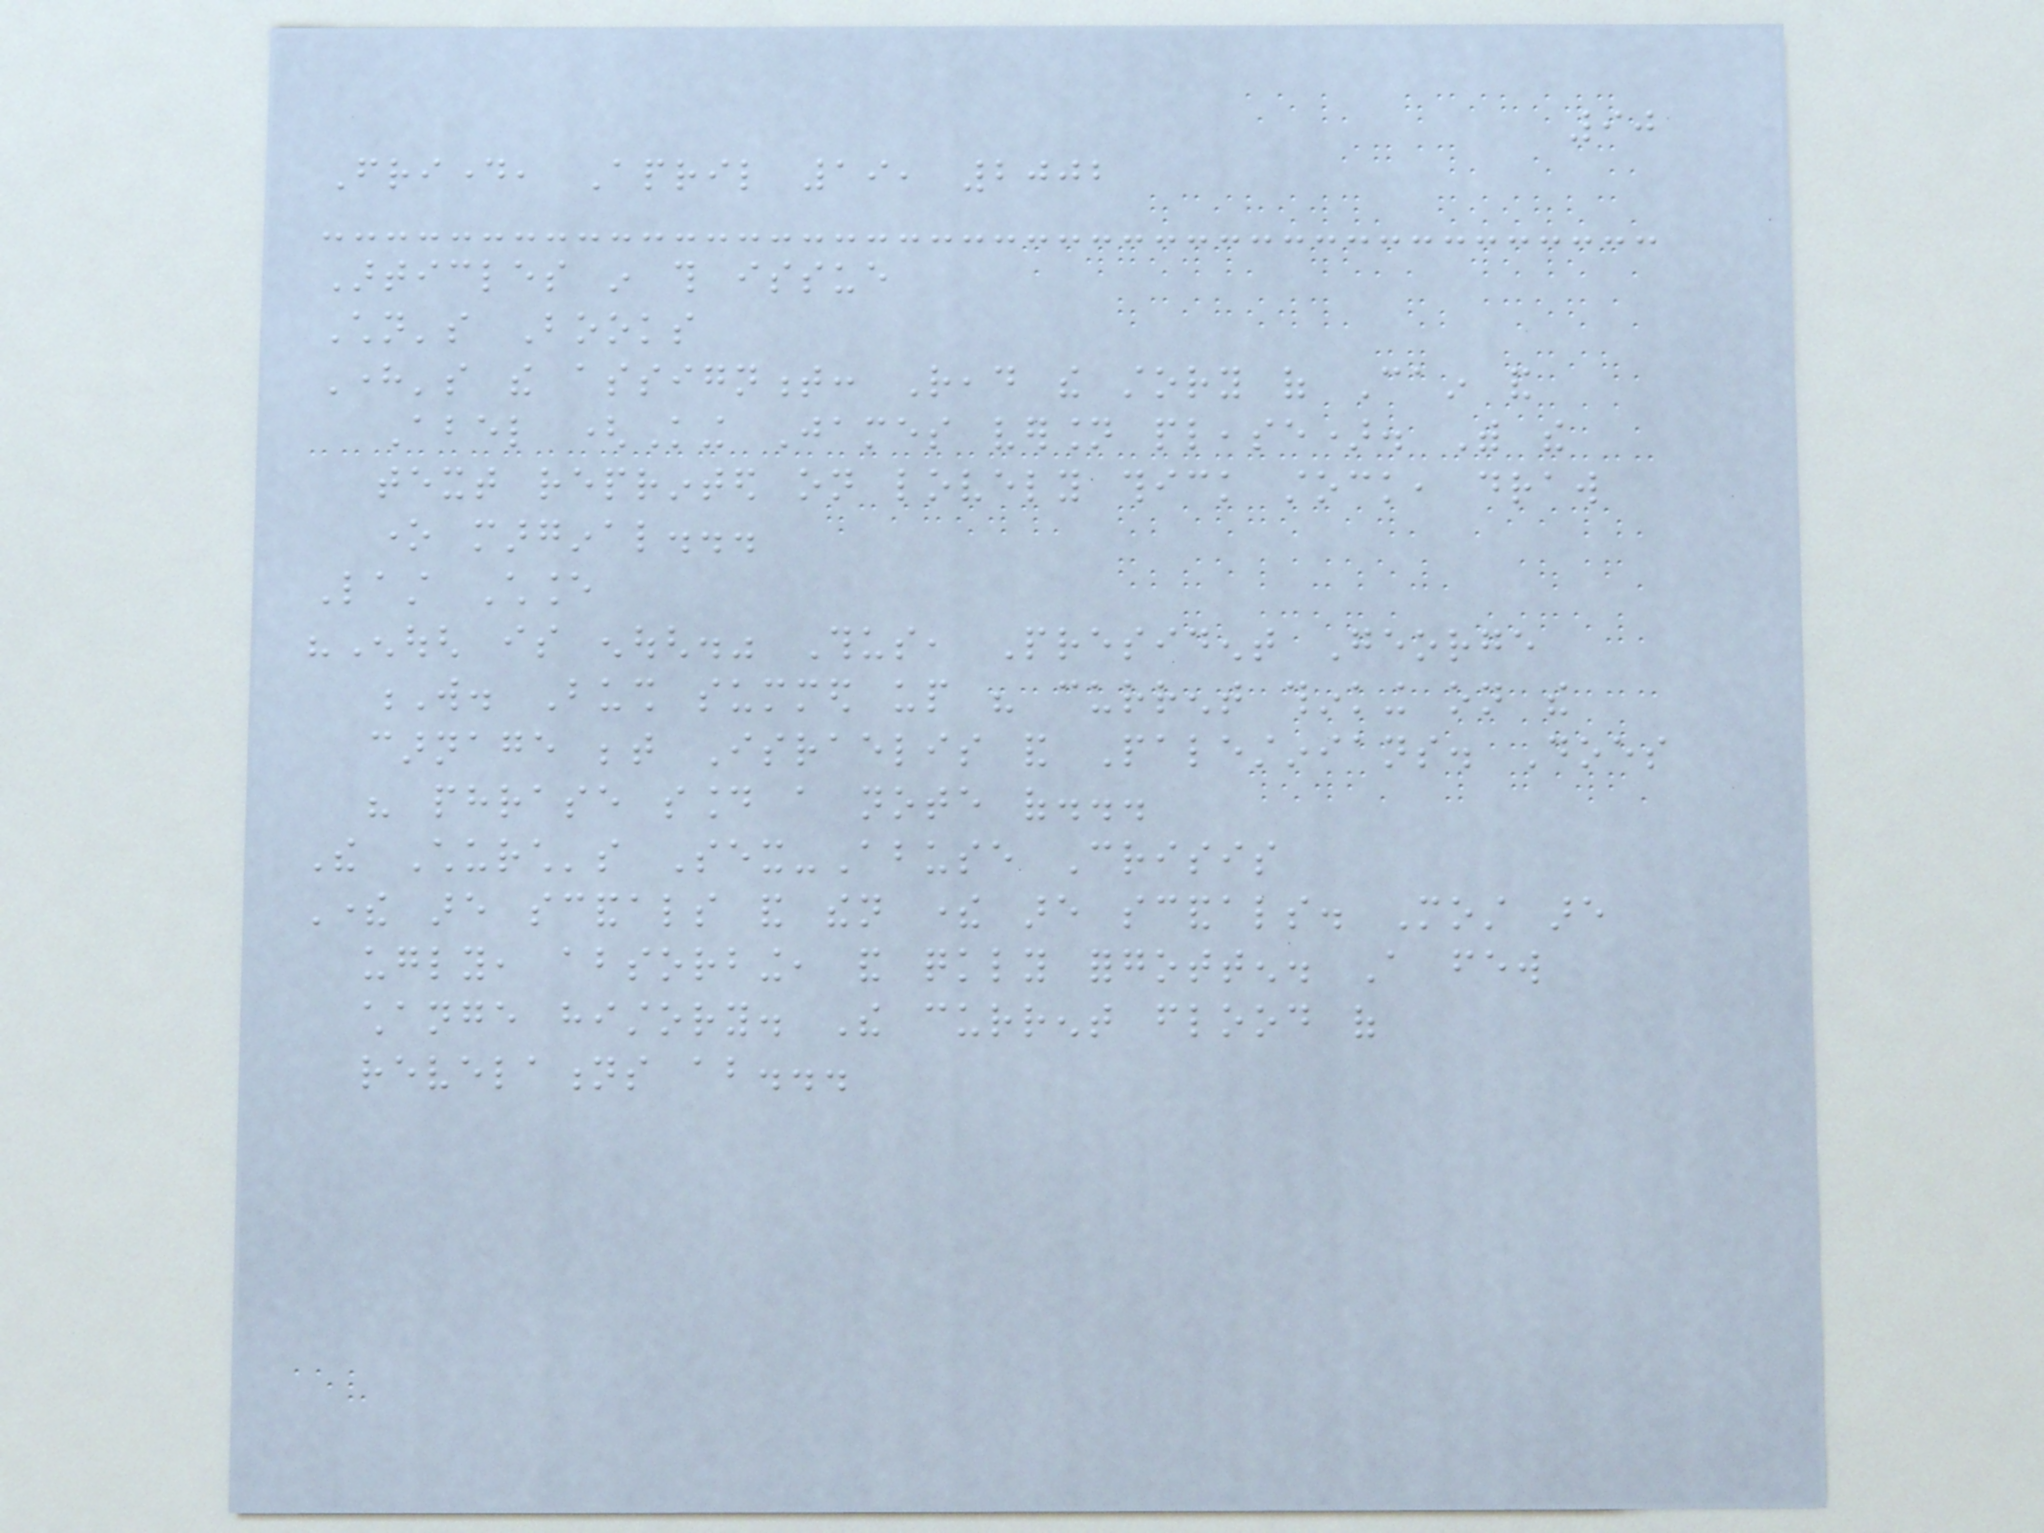90
Friday, April 19, 2002
Articles in this issue
Children's Books
Here's the assignment: Read the story of Cain and
Abel (King James version please). With the
text reprinted on lovely thick stock, draw
one marginal...
Last Chance
"Enough is enough." Thus, President George
W. Bush summed up his current thinking on the
carnage between Israelis and Palestinians. Does
his phrase sound a note of...
The Church's Sex-Abuse Crisis
There are scandals and then there are scandals. Most are
ugly, absorbing, and quickly forgotten. A few
change history. The current flood of
revelations about...
